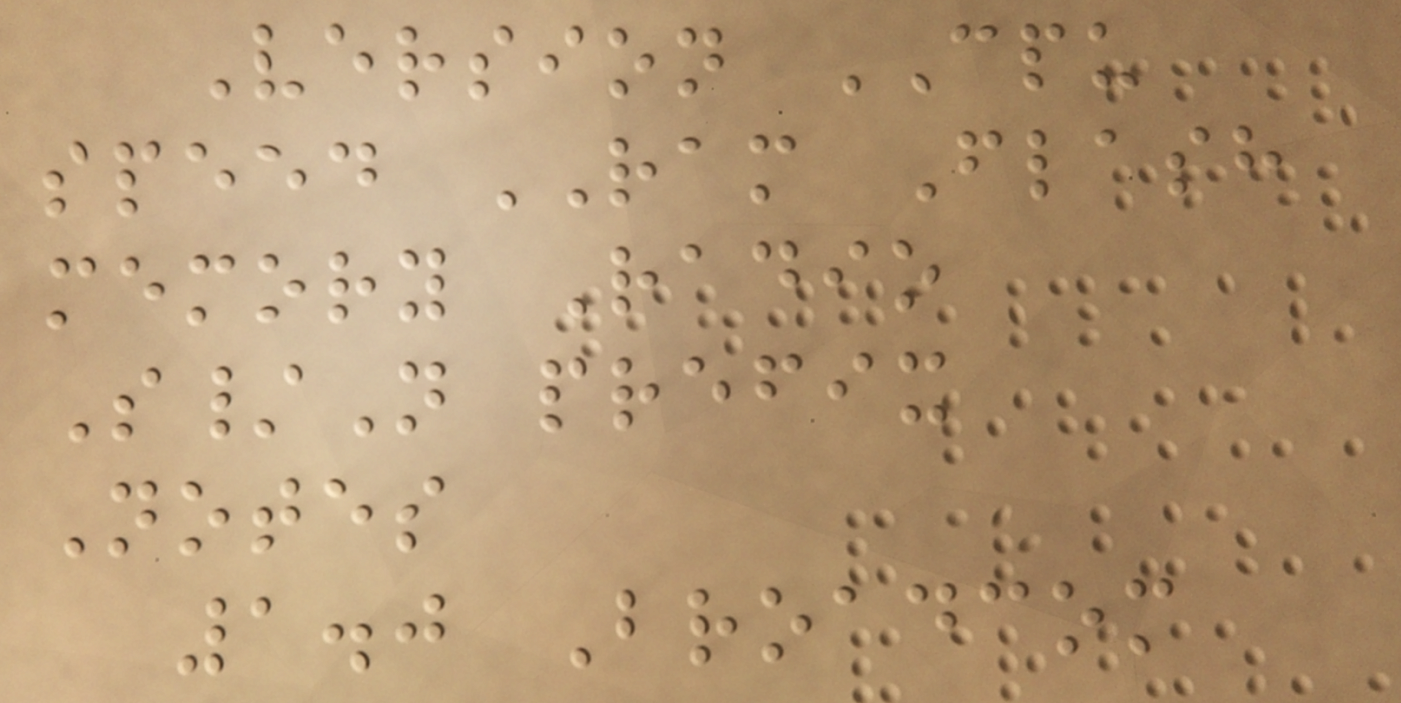Version CPU
speed RAM Flash
memory Radio
S/N prefix
Notes
1.0 Broadcom
